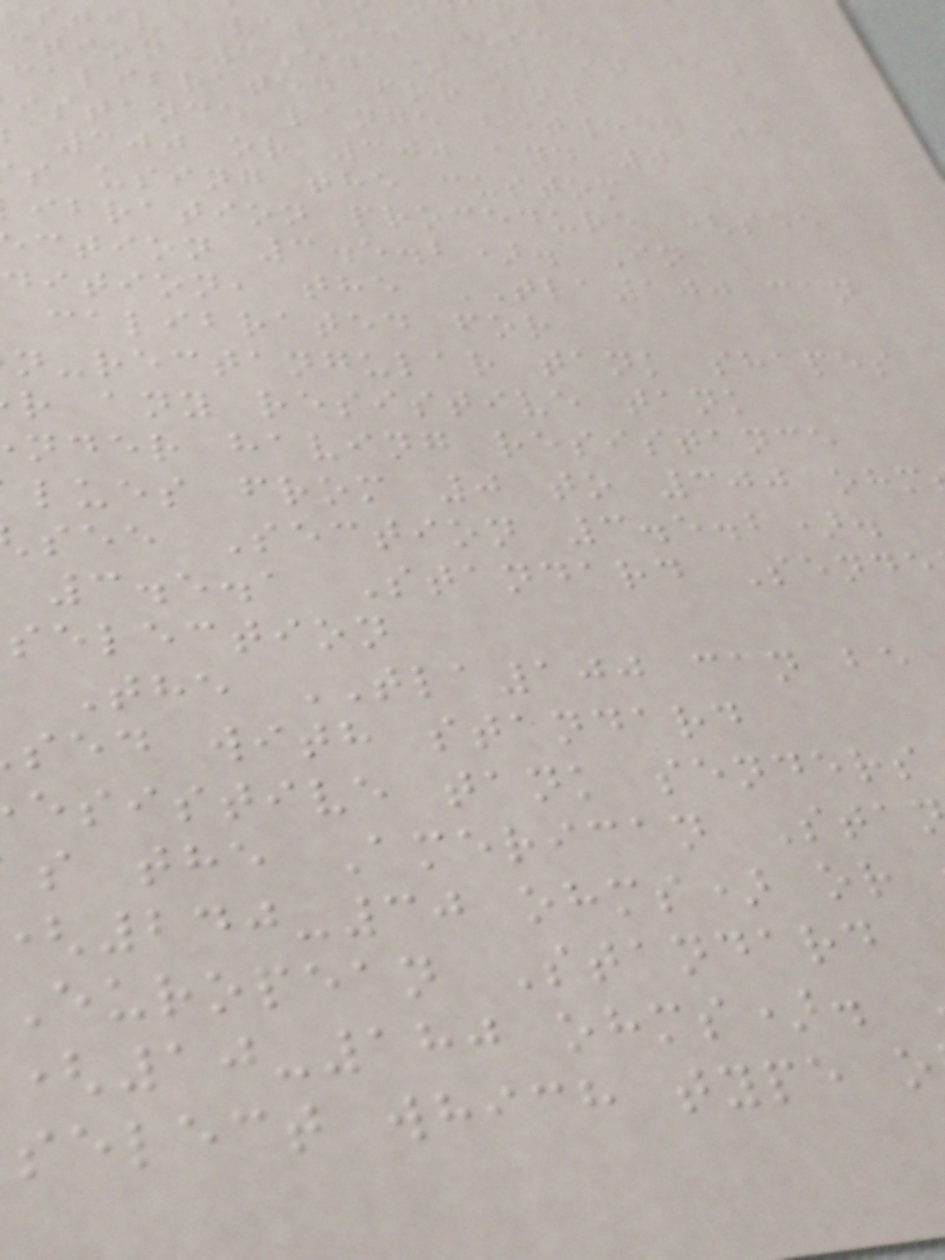stive values (see
ction 3.5.1) or it can
calibrated for any
istance range between 0
300 or 300 and 0
s using the custom
ibration procedure (see
ction 3.5.2). In
dition, the TLA100 can
calibrated for
n-rectangular tank shapes
r any resistive tank
nder having resistance
lues from 0 to 300 ohm
see Section 3.5.2).
3.5.1 Standard Sende
selection
The TLA100 can be
sed with standard
esistive tank senders
s the American Sta
240-30 ohms) or
European Standard
(10-180 ohms).
select which type o
